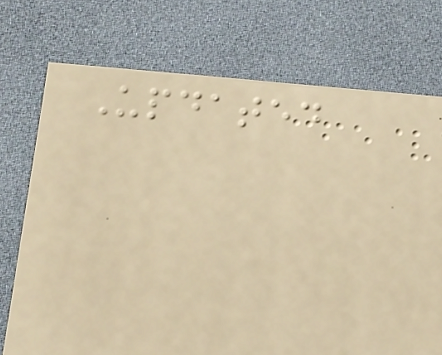Updated
